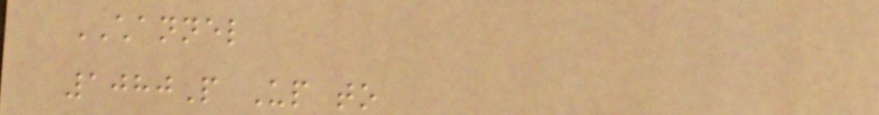CHANNEL
1080P Up to
